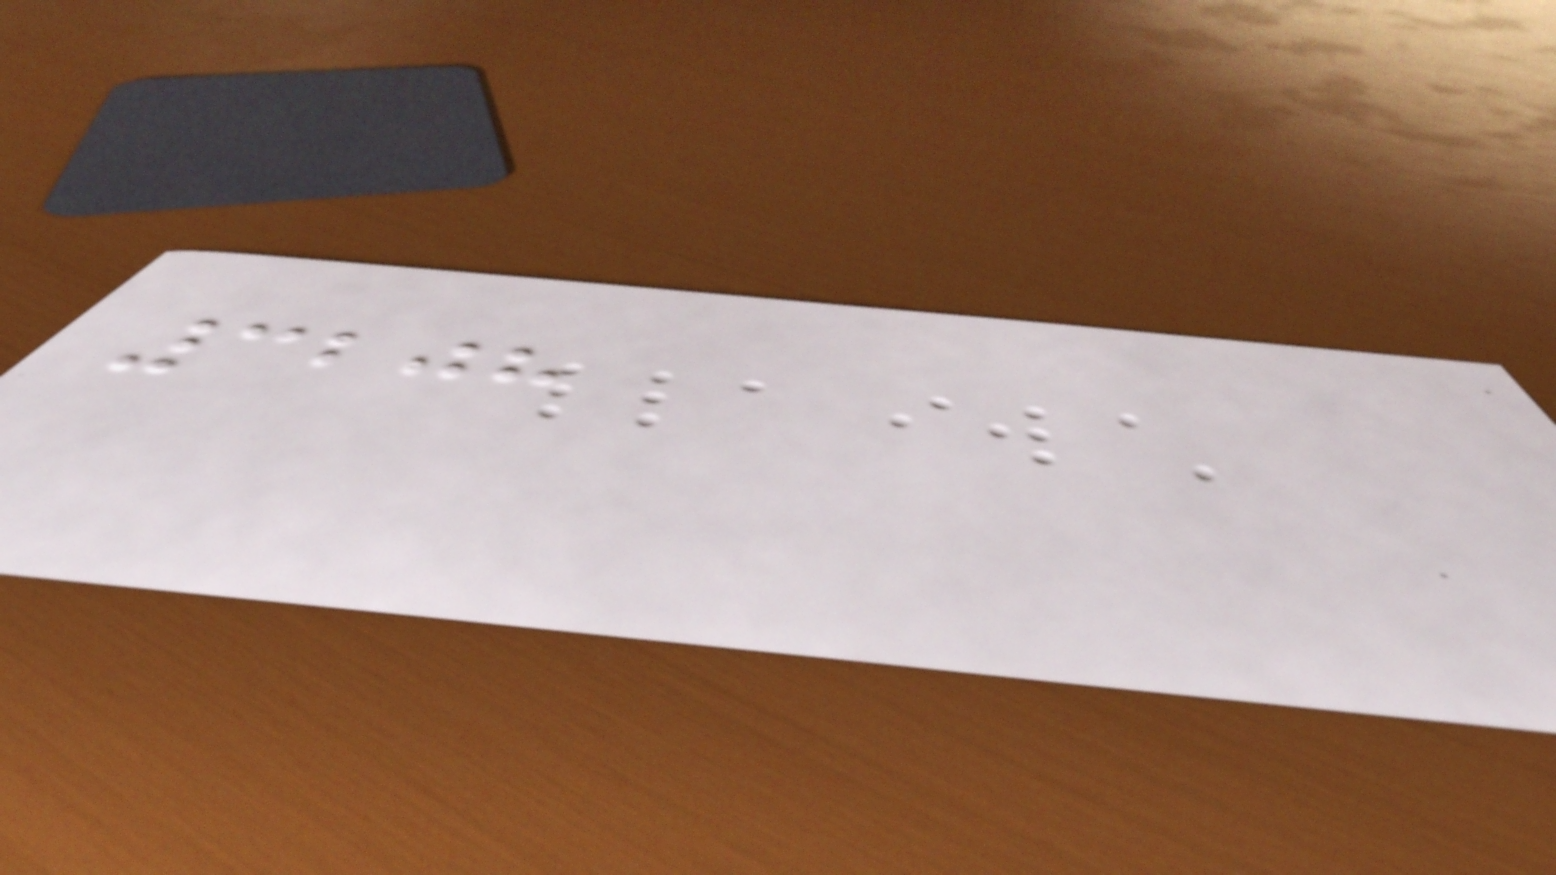3208
